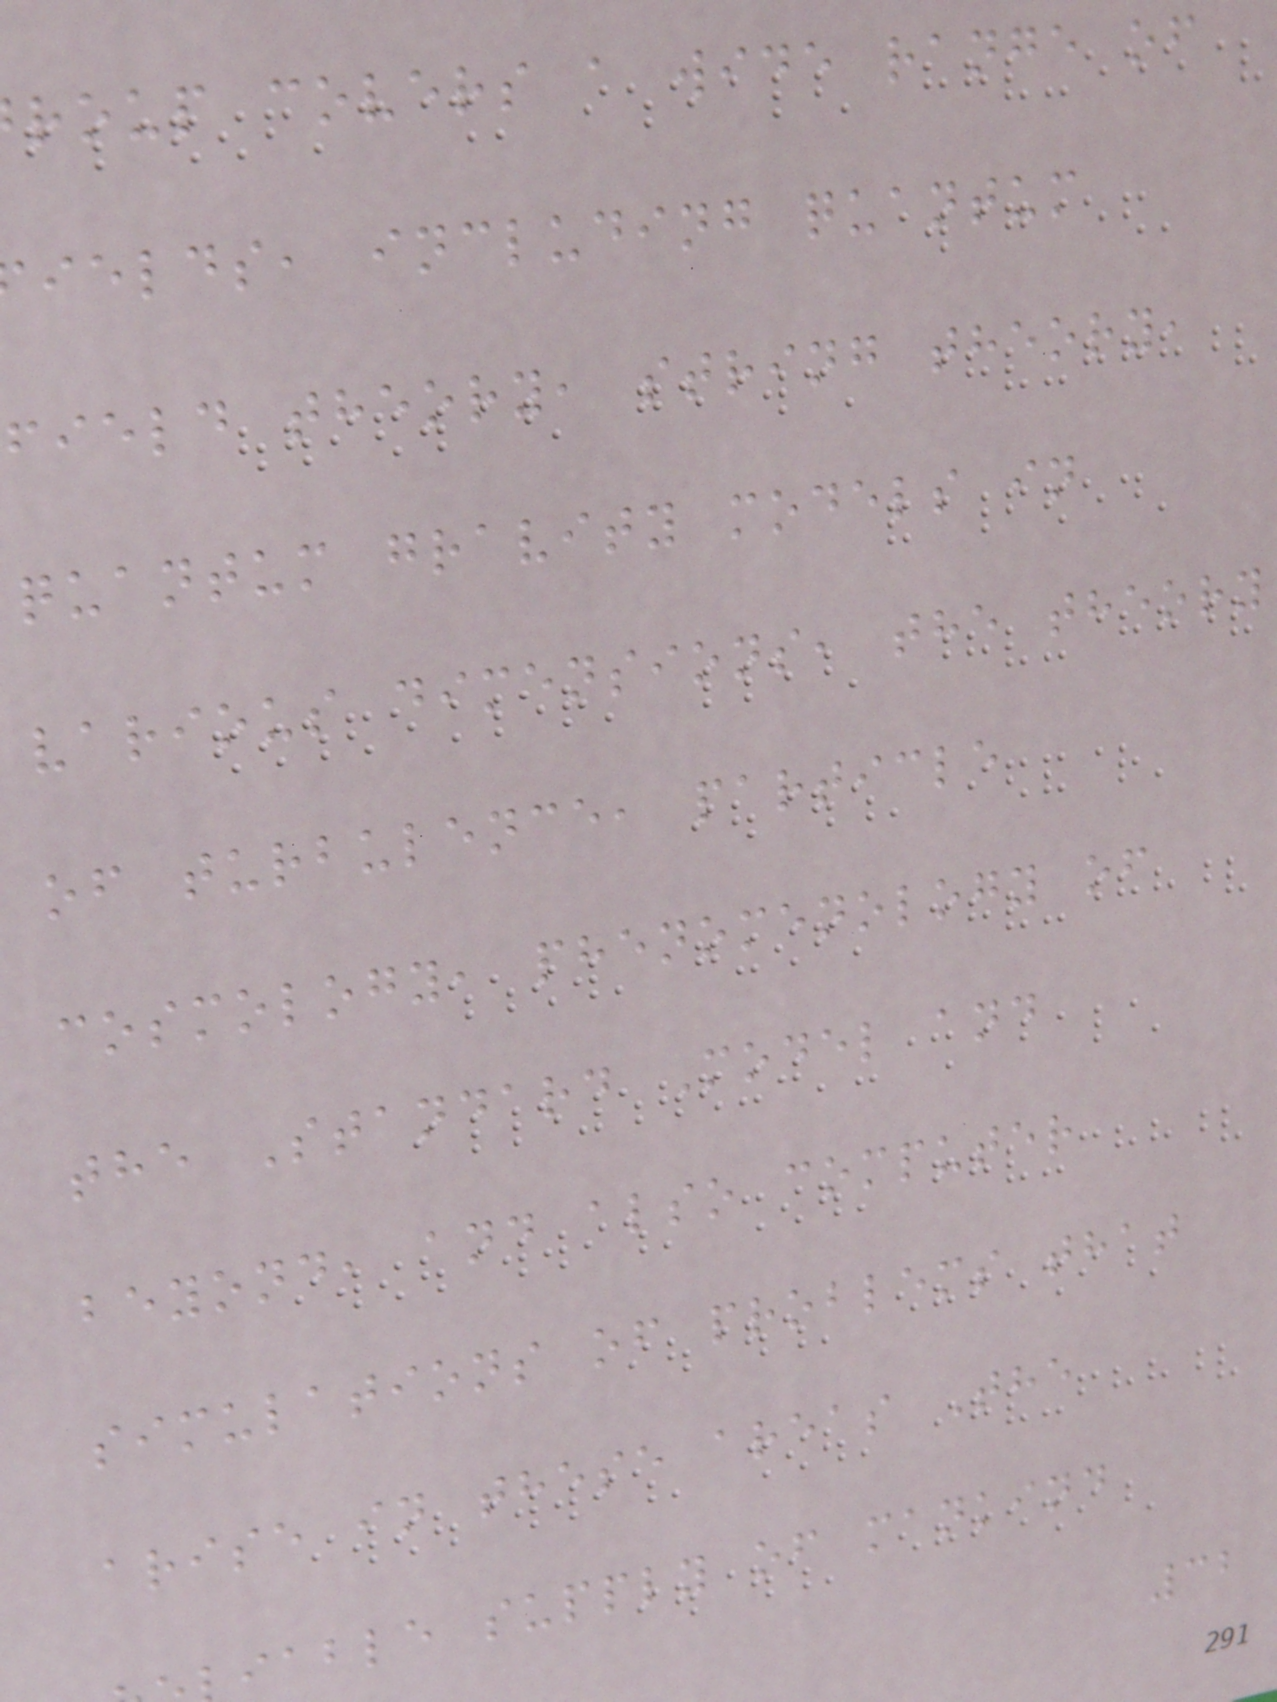roup covers a wide range of
ields, including quantum
field theory, string theory,
quantum gravity models in
various dimensions, the theory
of turbulence, particle
cosmology, phenomenology of
the Standard Model and
beyond, and also computer
simulations of problems that
arise in these areas The
iable supply of mankind
32
